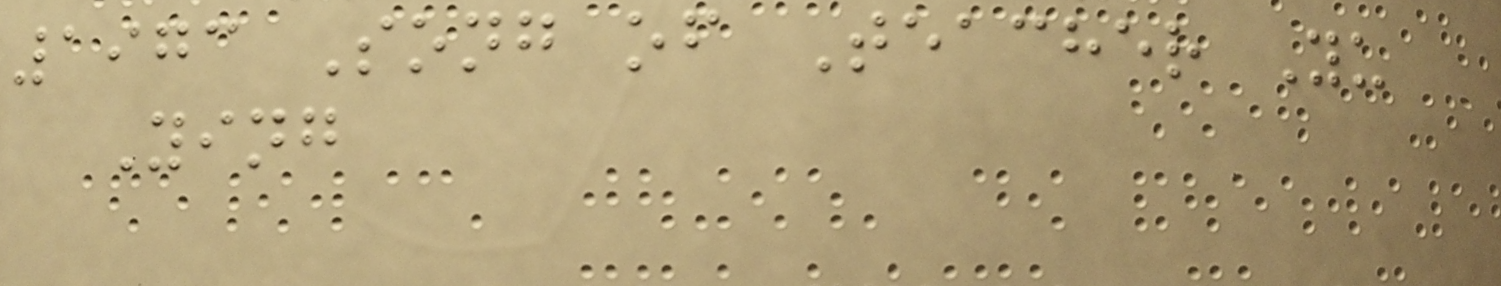1973 Song of Teacher Yu
Ying
